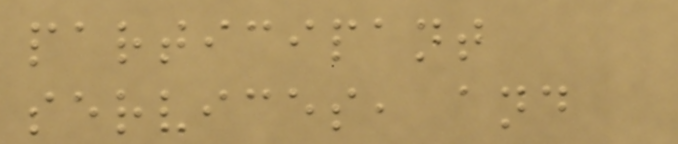participant
services, and
